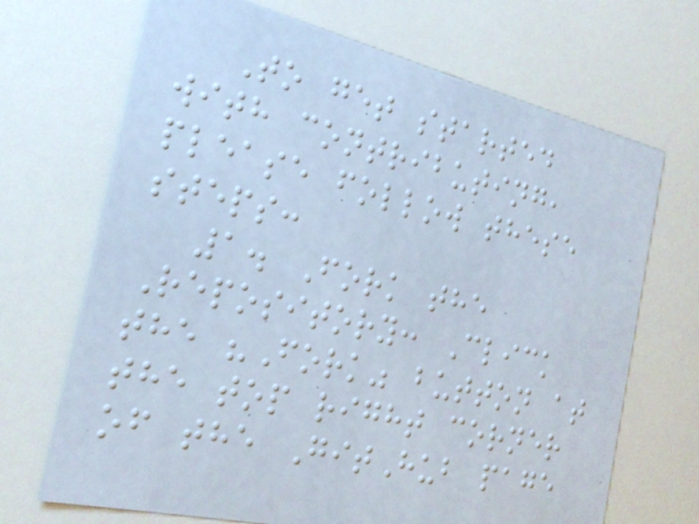To get started
with contributing,
please follow these
steps:
1. Fork the
Repository: Click
the "Fork" button at
the top right corner
of the GitHub page
